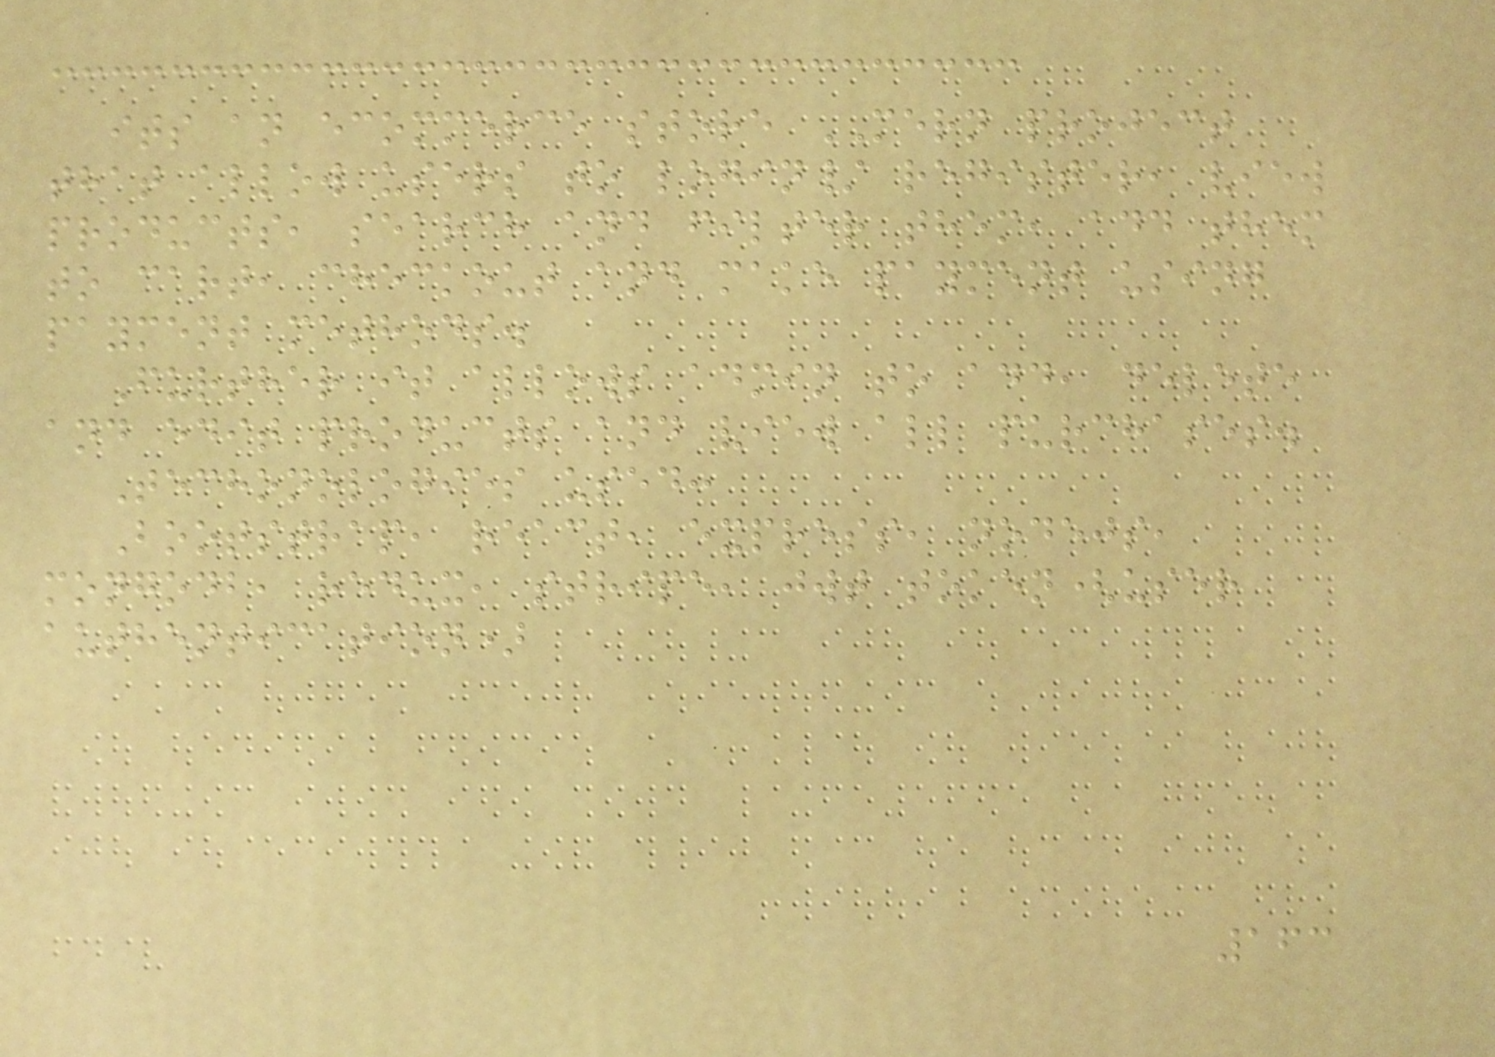its an ecommerce store MERN project
that allow users to login/ register, view
products, search and filter them, add them
to cart, checkout and make payment using
payment methods.
Further it allows admin to add, delete
and edit products and view all purchases.
Techonologies used:
Bootstrap, react, express, nodejs,
mongodb, redux, stripe, jwt token(user
authentication)
163
